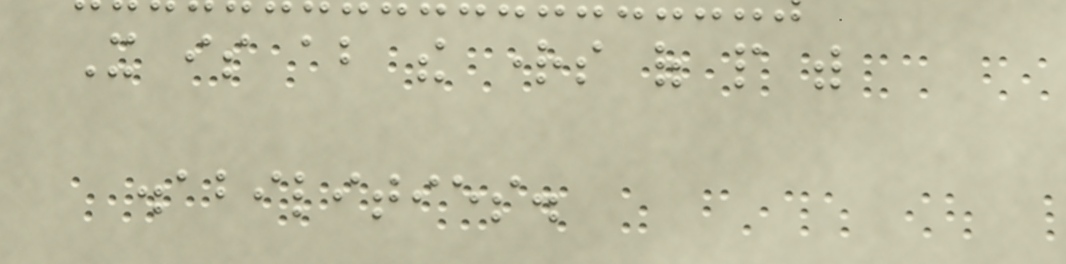It is about the rights of people with
disabilities.
